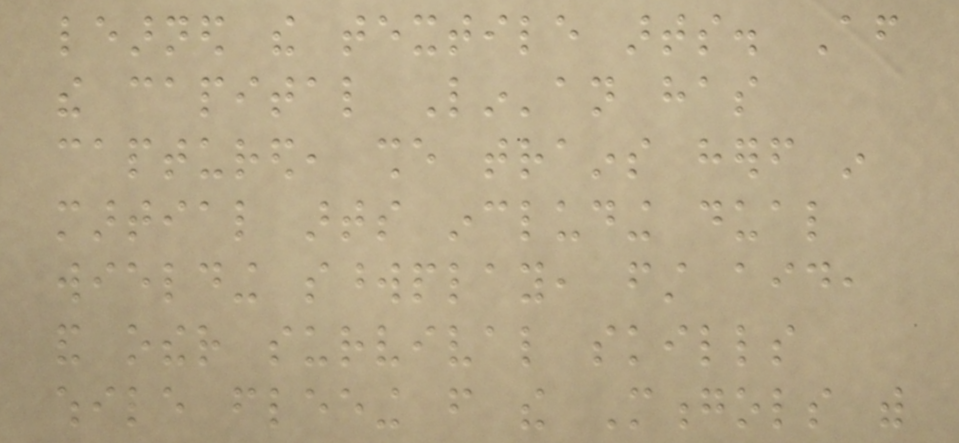learned the textile arts. After
the capital Lin'an has
captured, she trains herself in
martial arts including dual
wielding swordplay, first aid,
and other survival skills
while fleeing from the Mongols with
